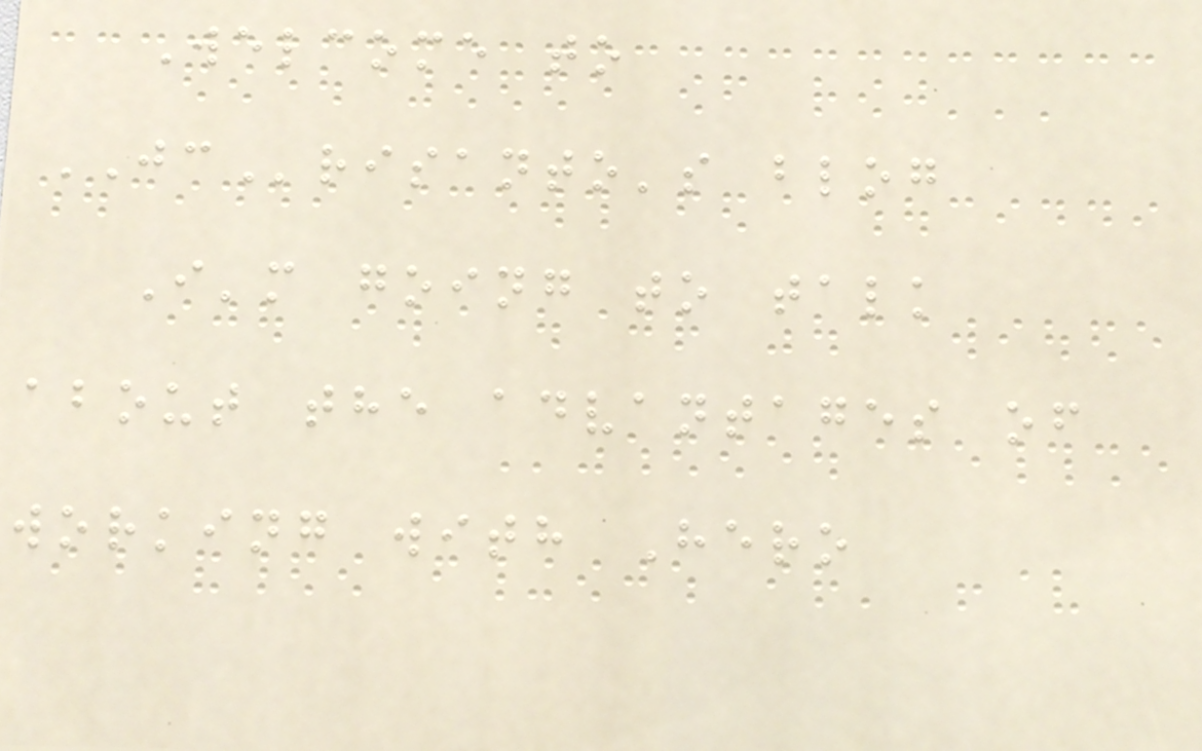Welcome to
JCrisanto's blog
I'm going to talk
about the advantages of
working with Hero
